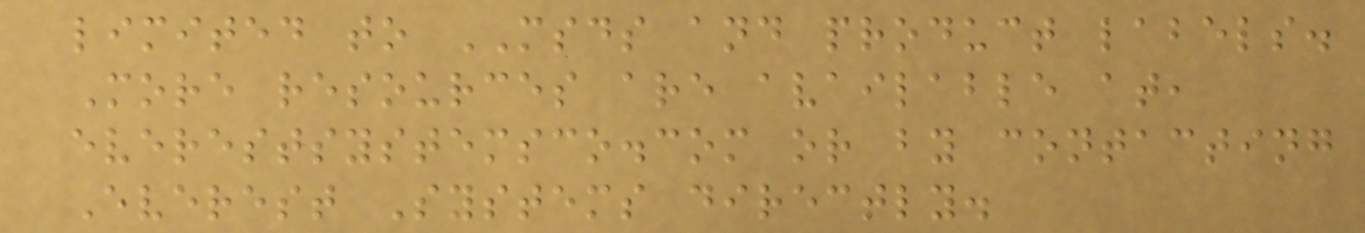limited to MSDS and product labels.
More resources are available at,
everestsystemsco.com or by contacting
Everest Systems directly.
